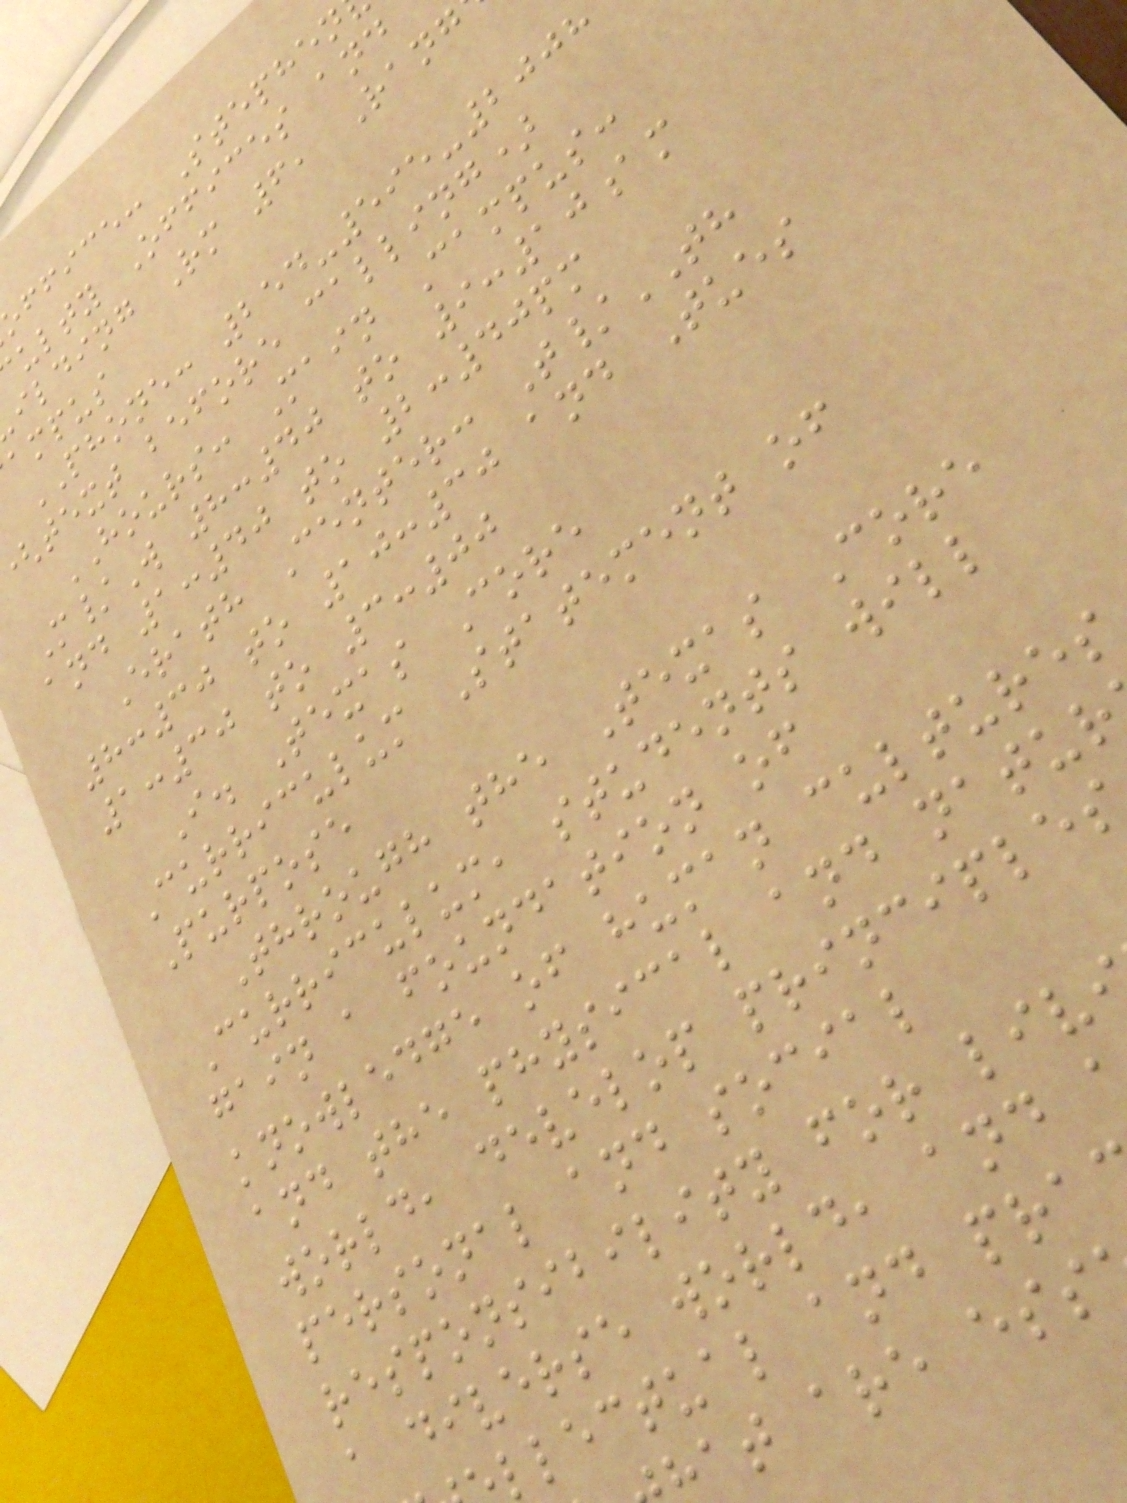ffice: Stephen
ulty Offices and
ilding Rm 6, Rang
ampus
PHONE: 254-595-2008
text before calling)
HOURS: Main Campus:
M/W 8:40 to 9:10am
and 1:40 to 2:40pm
Erath Center: T/TH
8:30 to 10:30 and Tues
1:30 to 3:00
I. Texas Core
Curriculum Statement of
Purpose
Through the Texas Core
Curriculum, students will
gain a foundation of
knowledge of human cultures
and the physical and natur
world, develop principle
personal and social
responsibility for liv
a diverse world, and
llectual and pra
at are ess
